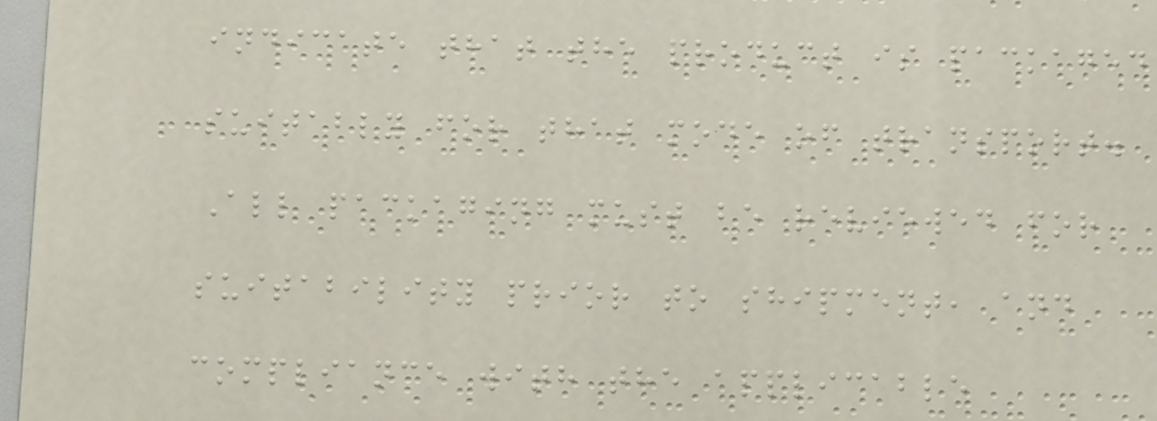indicate that the product is packaged
suitably for that mode of transport.
All packaging must be reviewed for
suitability prior to shipment, and
compliance with the applicable
